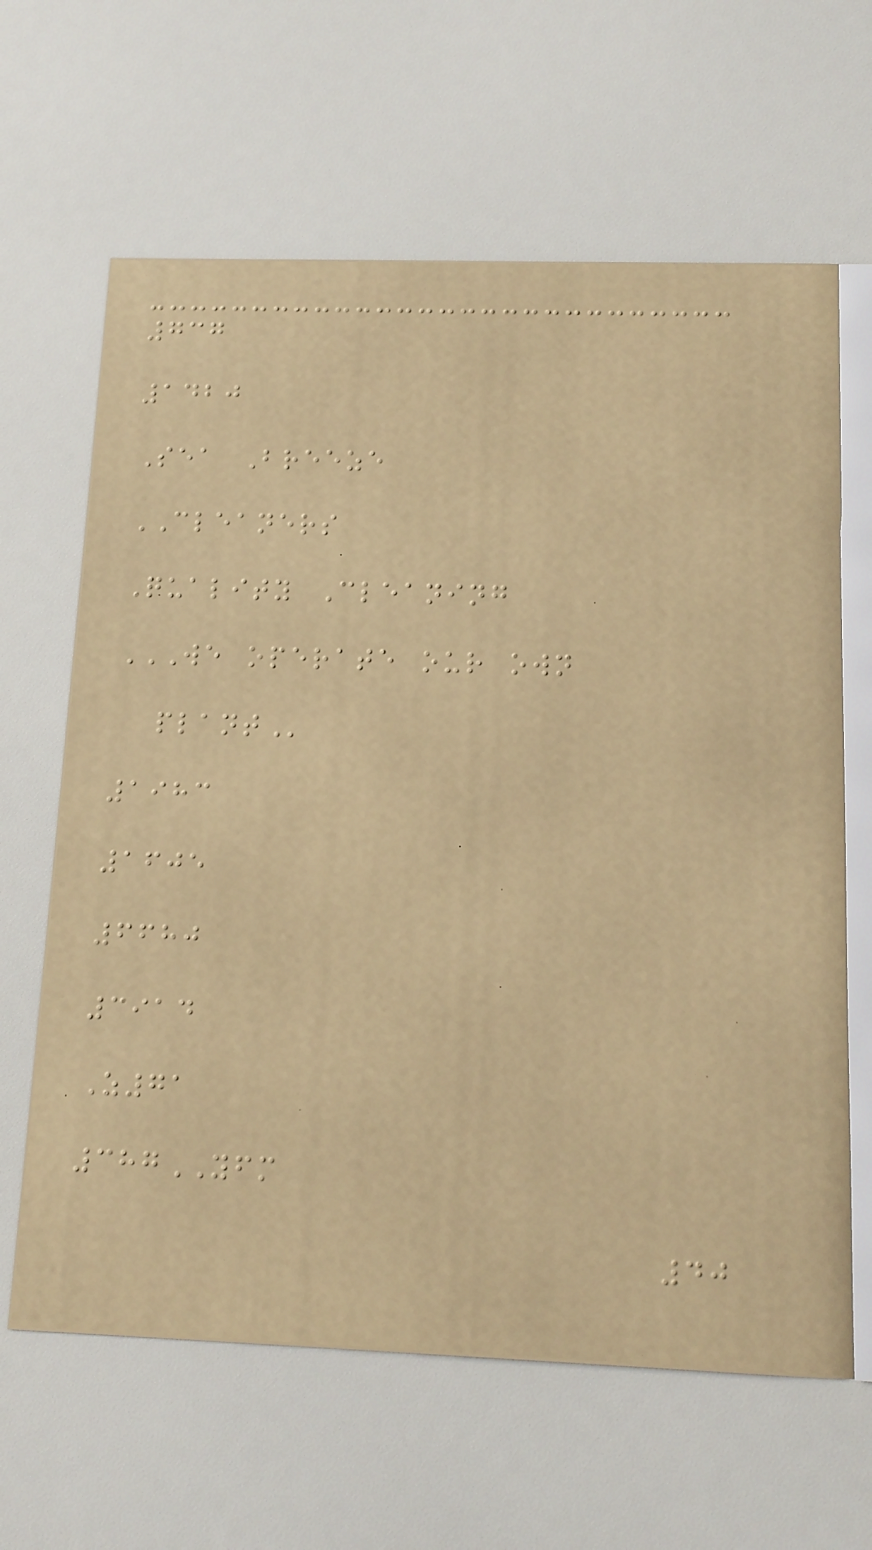737
1420
Sea Breeze
CLEANERS
Quality Cleaning
WE OPERATE OUR OWN
PLANT
1983
1605
6680
3914
Z71
387YFM
40
